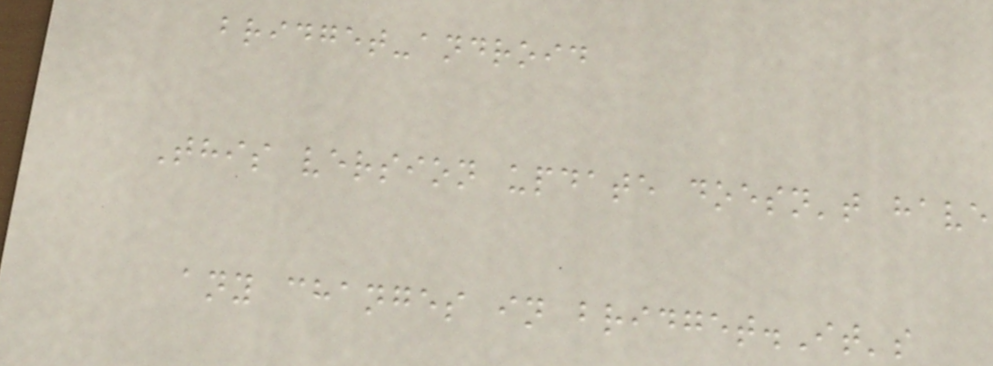bridget-android
This version update doesn't have
any changes in bridget.It's
